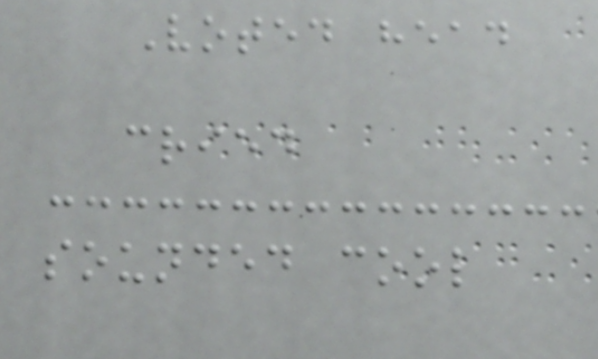Voted head
cried
sounded cool
